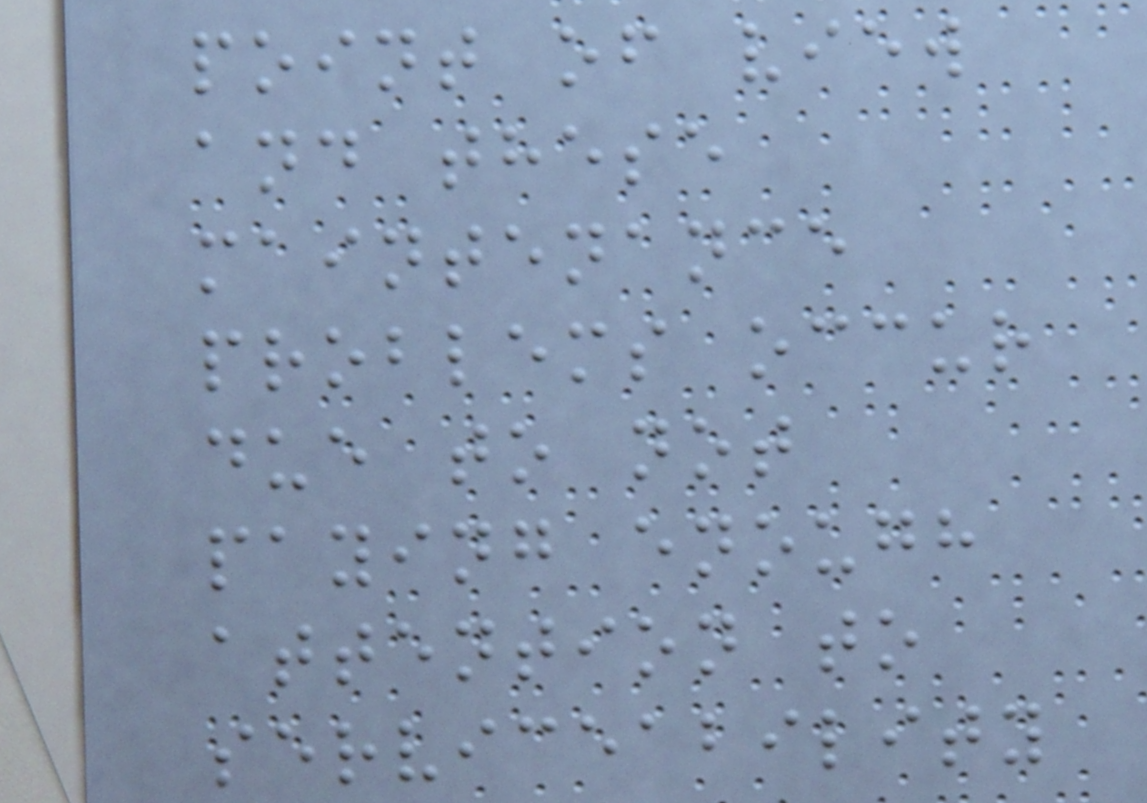point of view
and these
maintenance
problems occur
due to not
paying enough
attention to
serviceability
